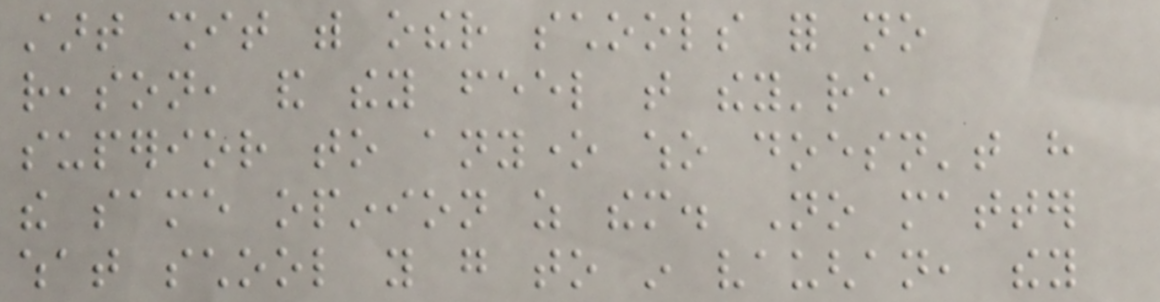start shit with other schools for no
reason, and they feel that they're
superior to anyone who doesn't have
the same opinion as them. No matter
what school you go to in vaughan, they
